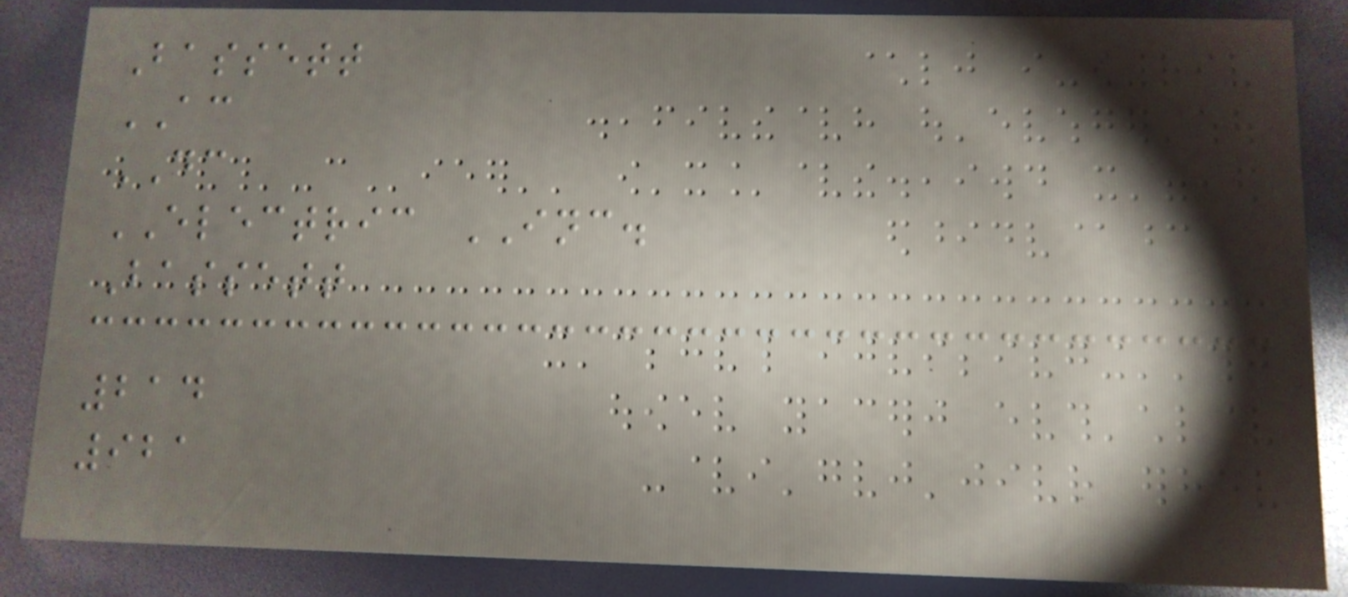Bassett
AC
DC
ELECTRIC INC.
Bassett
214
921
